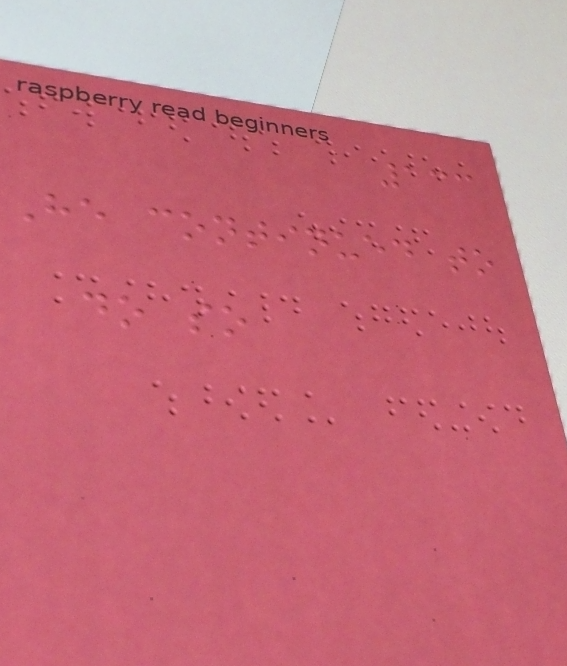133
He continued to
do so
